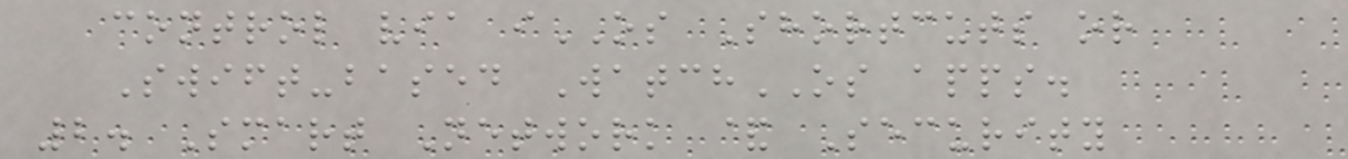control via iOS Shortcuts or
Swift-based WatchOS apps.
2. Smart Network & Security
